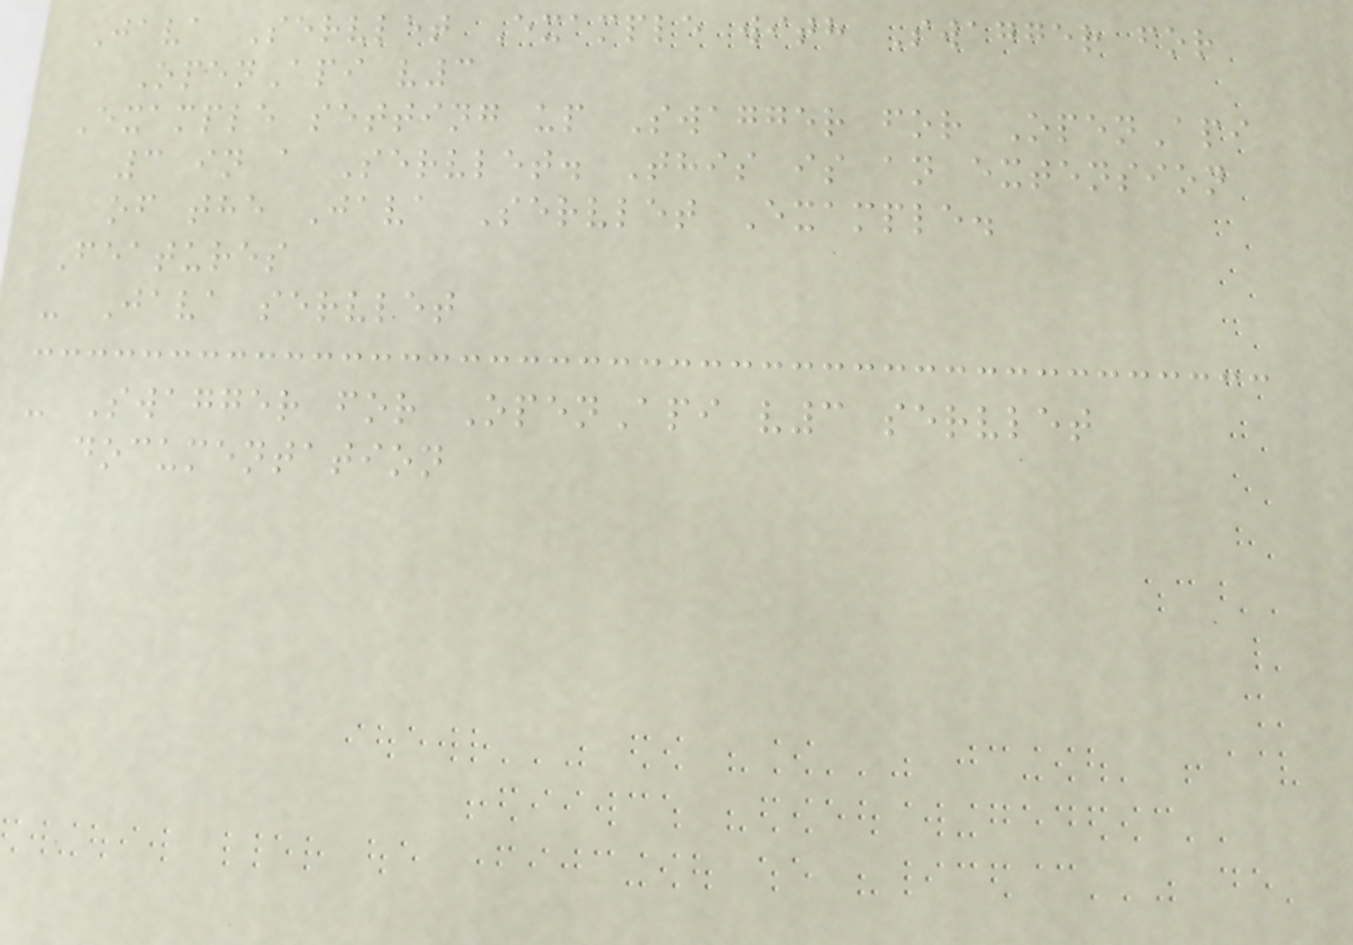Java Servlet Example with Swagger for
OpenApi v3
Example setting up Swagger for OpenApi
3 in a Servlet. This is an extension
of the Java Servlet Example.
Features
- Java servlet
- Swagger for OpenApi v3 servlet
documentation
